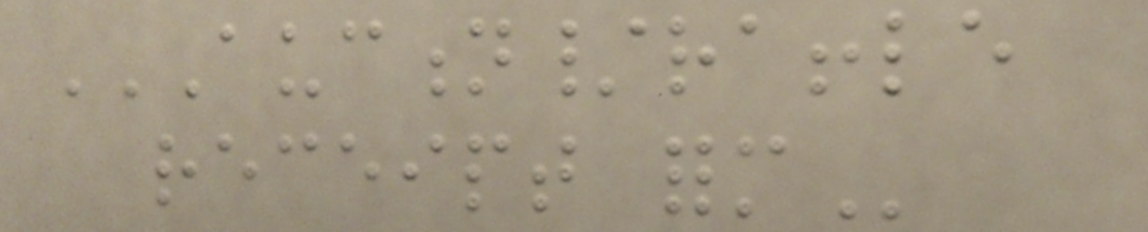AUCTION/RAFFLE
RECEIPT FORM
